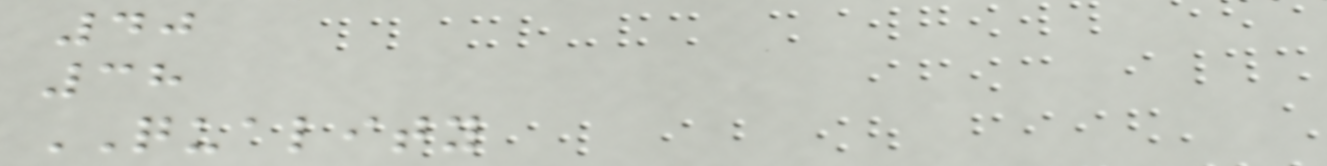40
38
QUALITY
